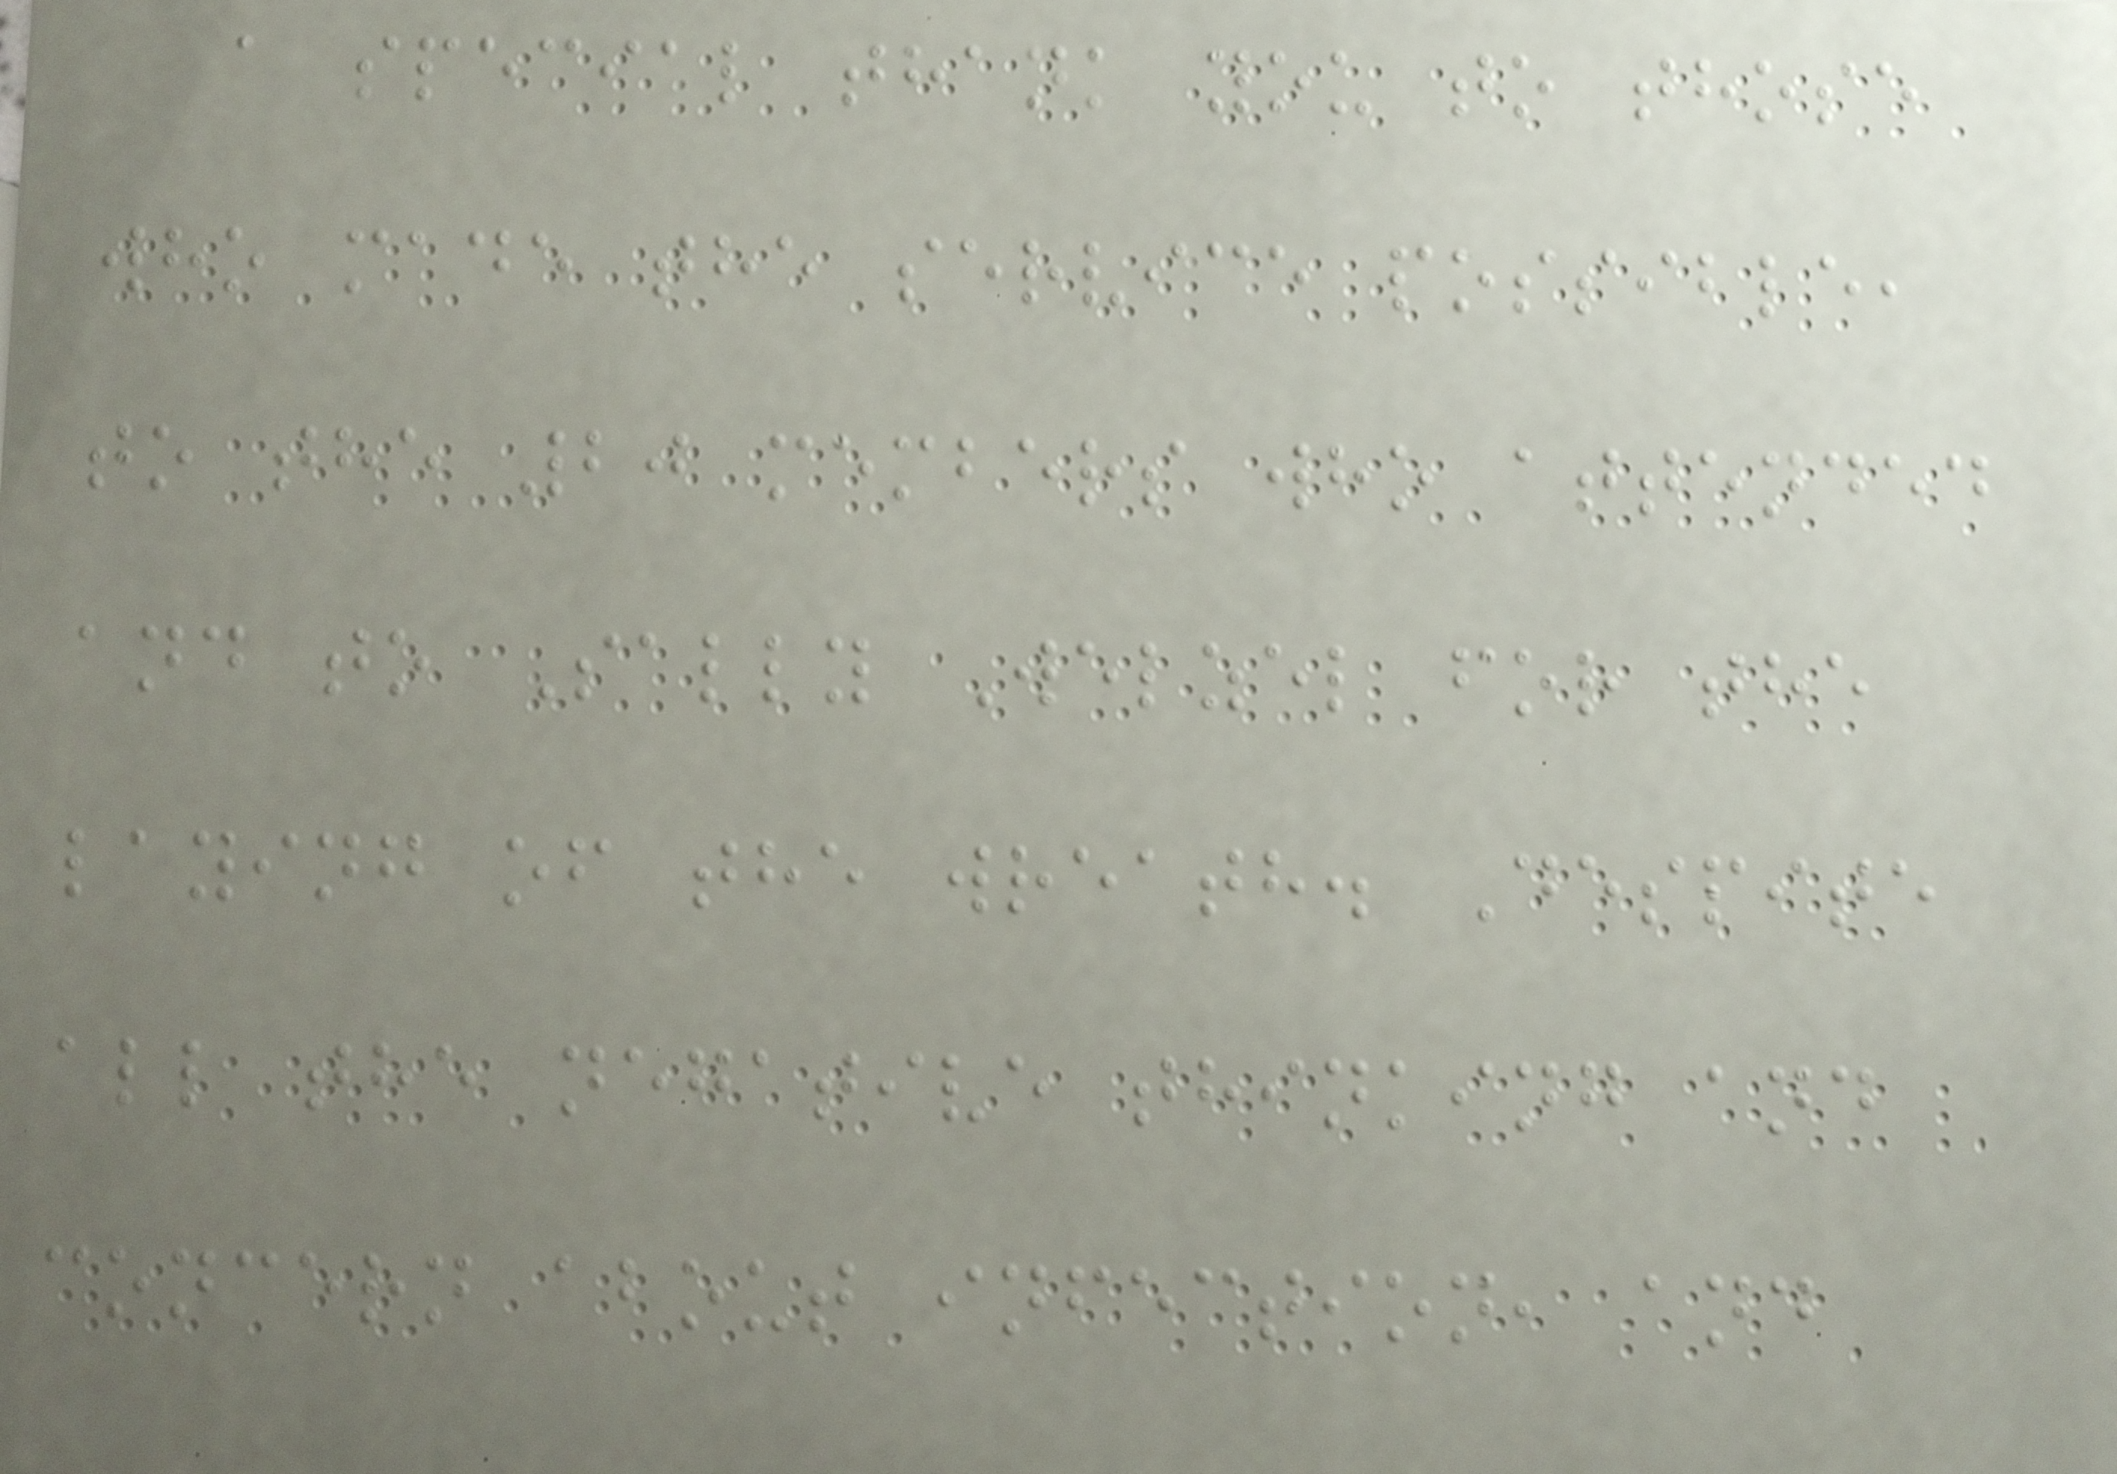a special thank you to those
who made the service possible,
to the 20 members who attended
and to Sally Welzel for the
laying of the wreath. Despite
all the negative thinking and
concern about infection, and
